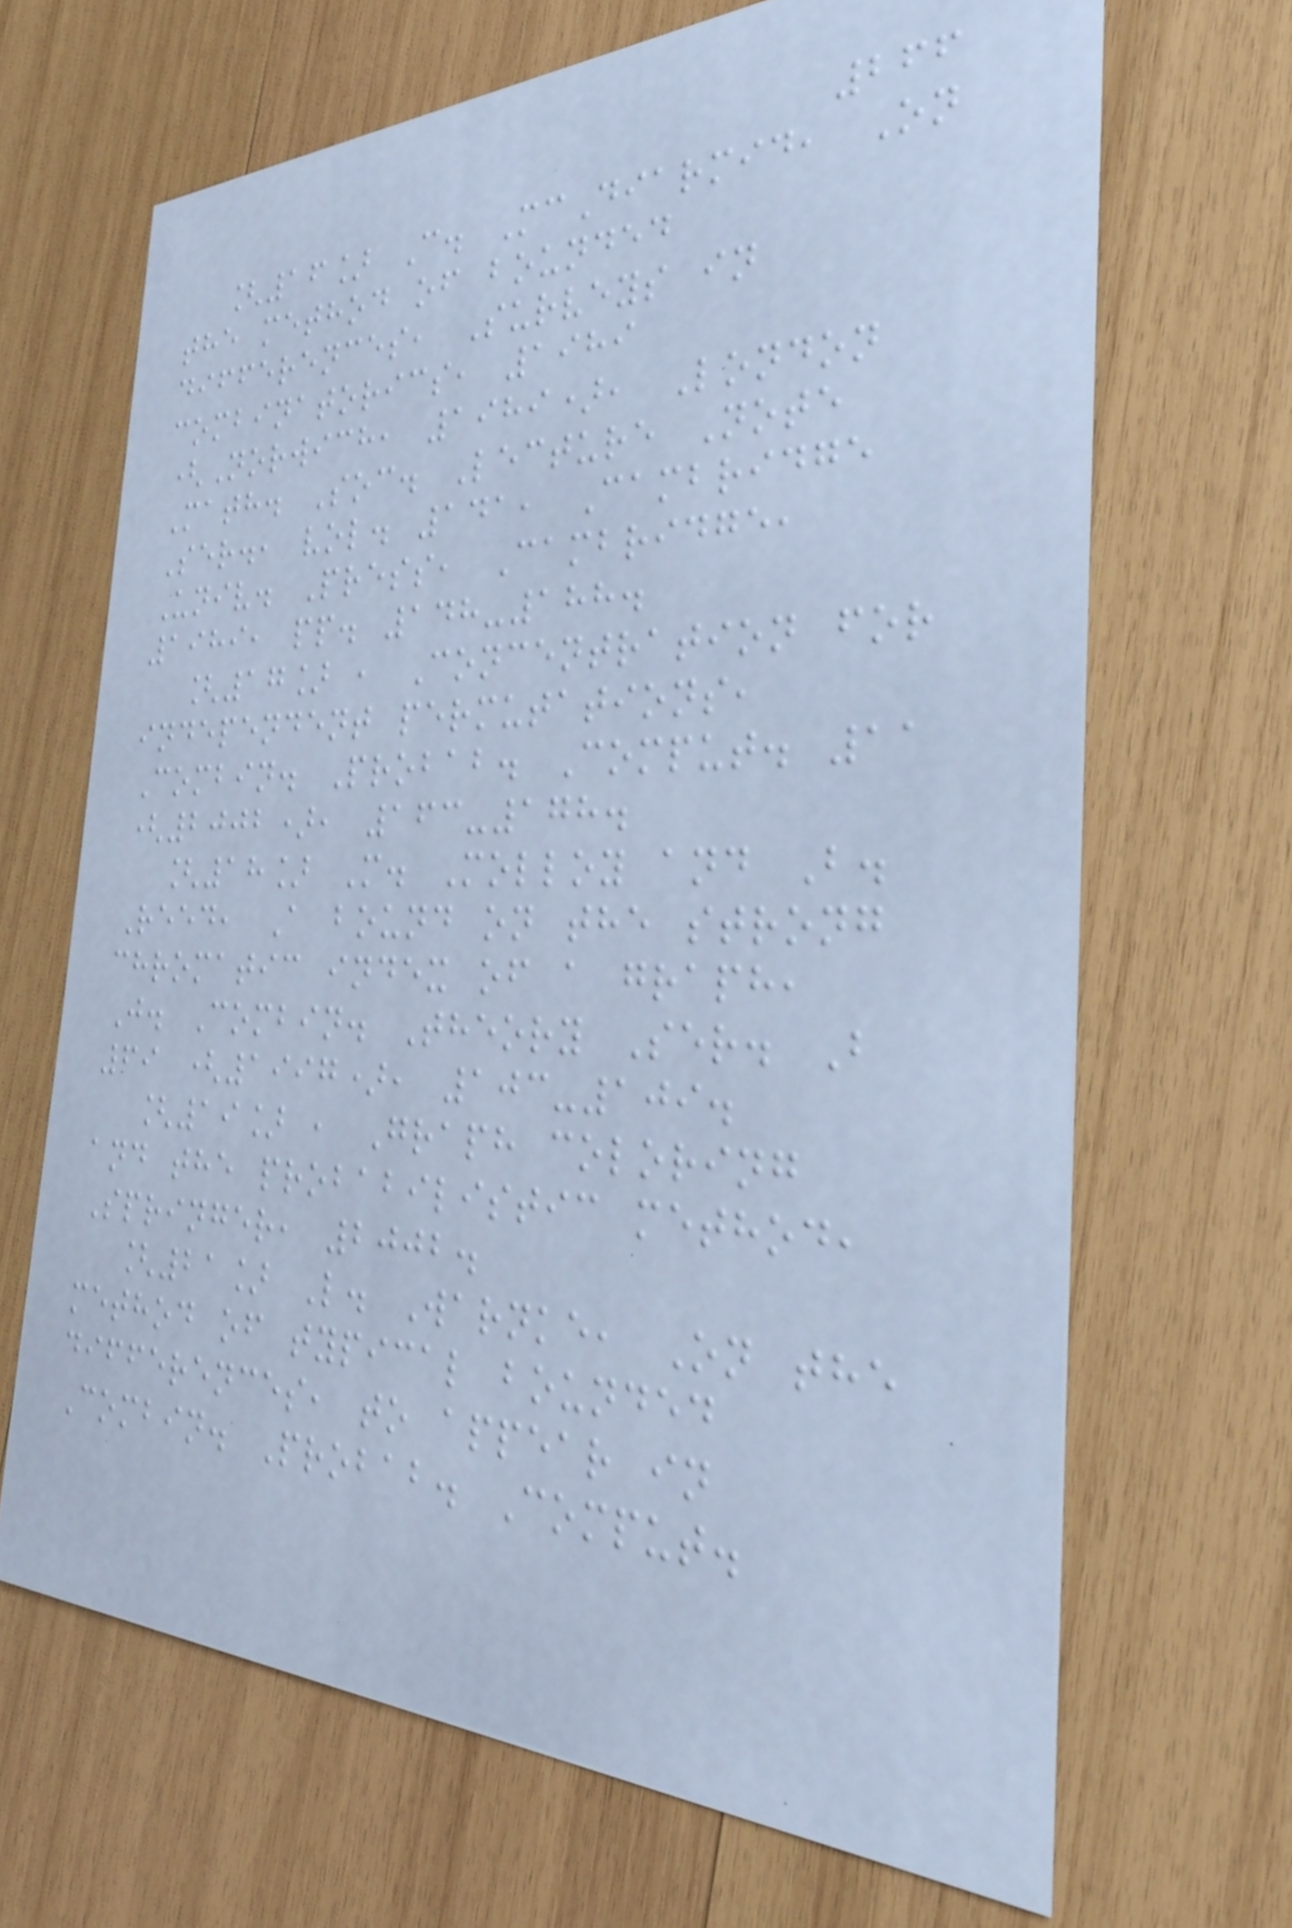266
[16] C. McDiarmid, On
the method of bounded
differences, Surveys in
combinatorics, 1989
(Norwich, 1989), London
Math. Soc. Lecture Note
Ser., vol. 141, Cambridge
Univ. Press, Cambridge,
1989, pp. 148-188.
[17] , Concentration for
independent permutations,
Combin. Probab. Comput. 11
(2002), 163-178.
[18] M. Molloy and B.
Reed, A bound on the strong
chromatic index of a graph,
J. Combin. Theory Ser. B
69 (1997), 103-109.
[19] , Graph coloring
and the probabilistic method,
Springer, 2002.
[21] L. Warnke, On the
method of typical bounded
differences, to appear in
Combin. Probab. Comput.
